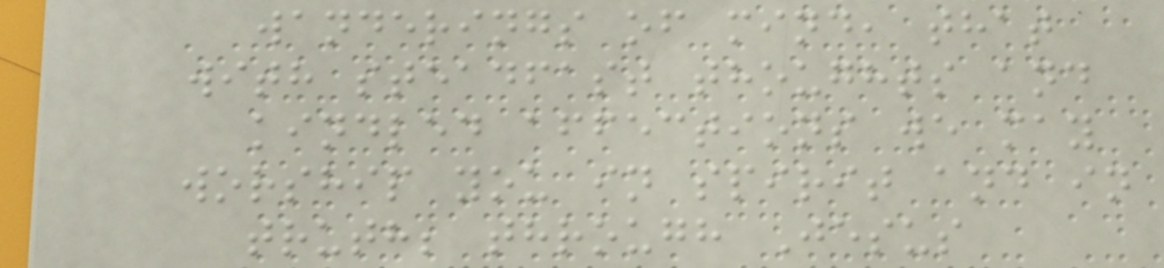wanderings of mind, that
with steadfast thoughts and
kindled affections we may
worship you in spirit and in
truth; through Jesus
